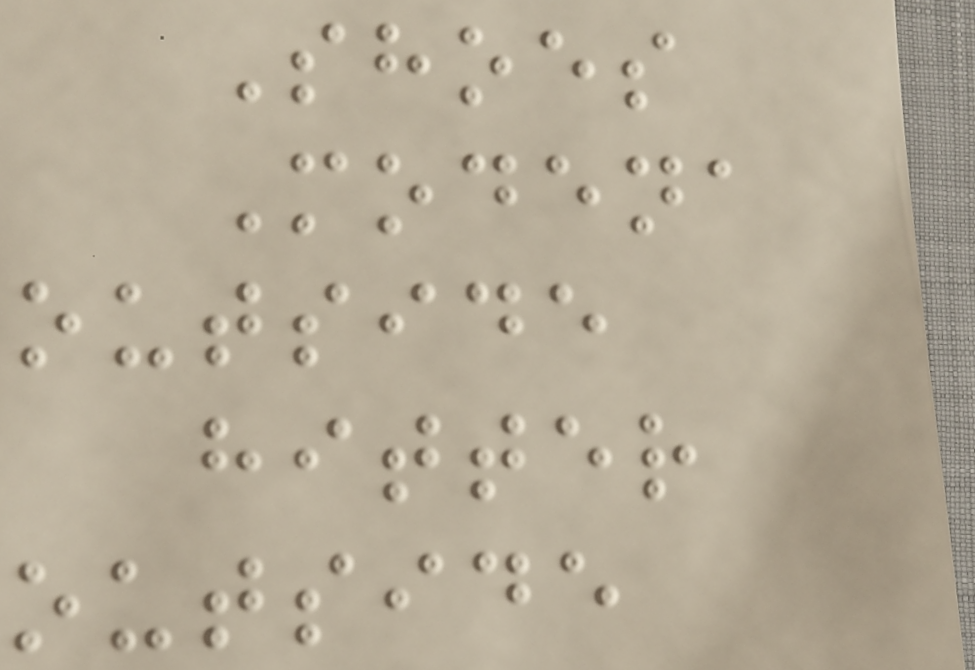Shoes
Modena
outside
hitter
outside
